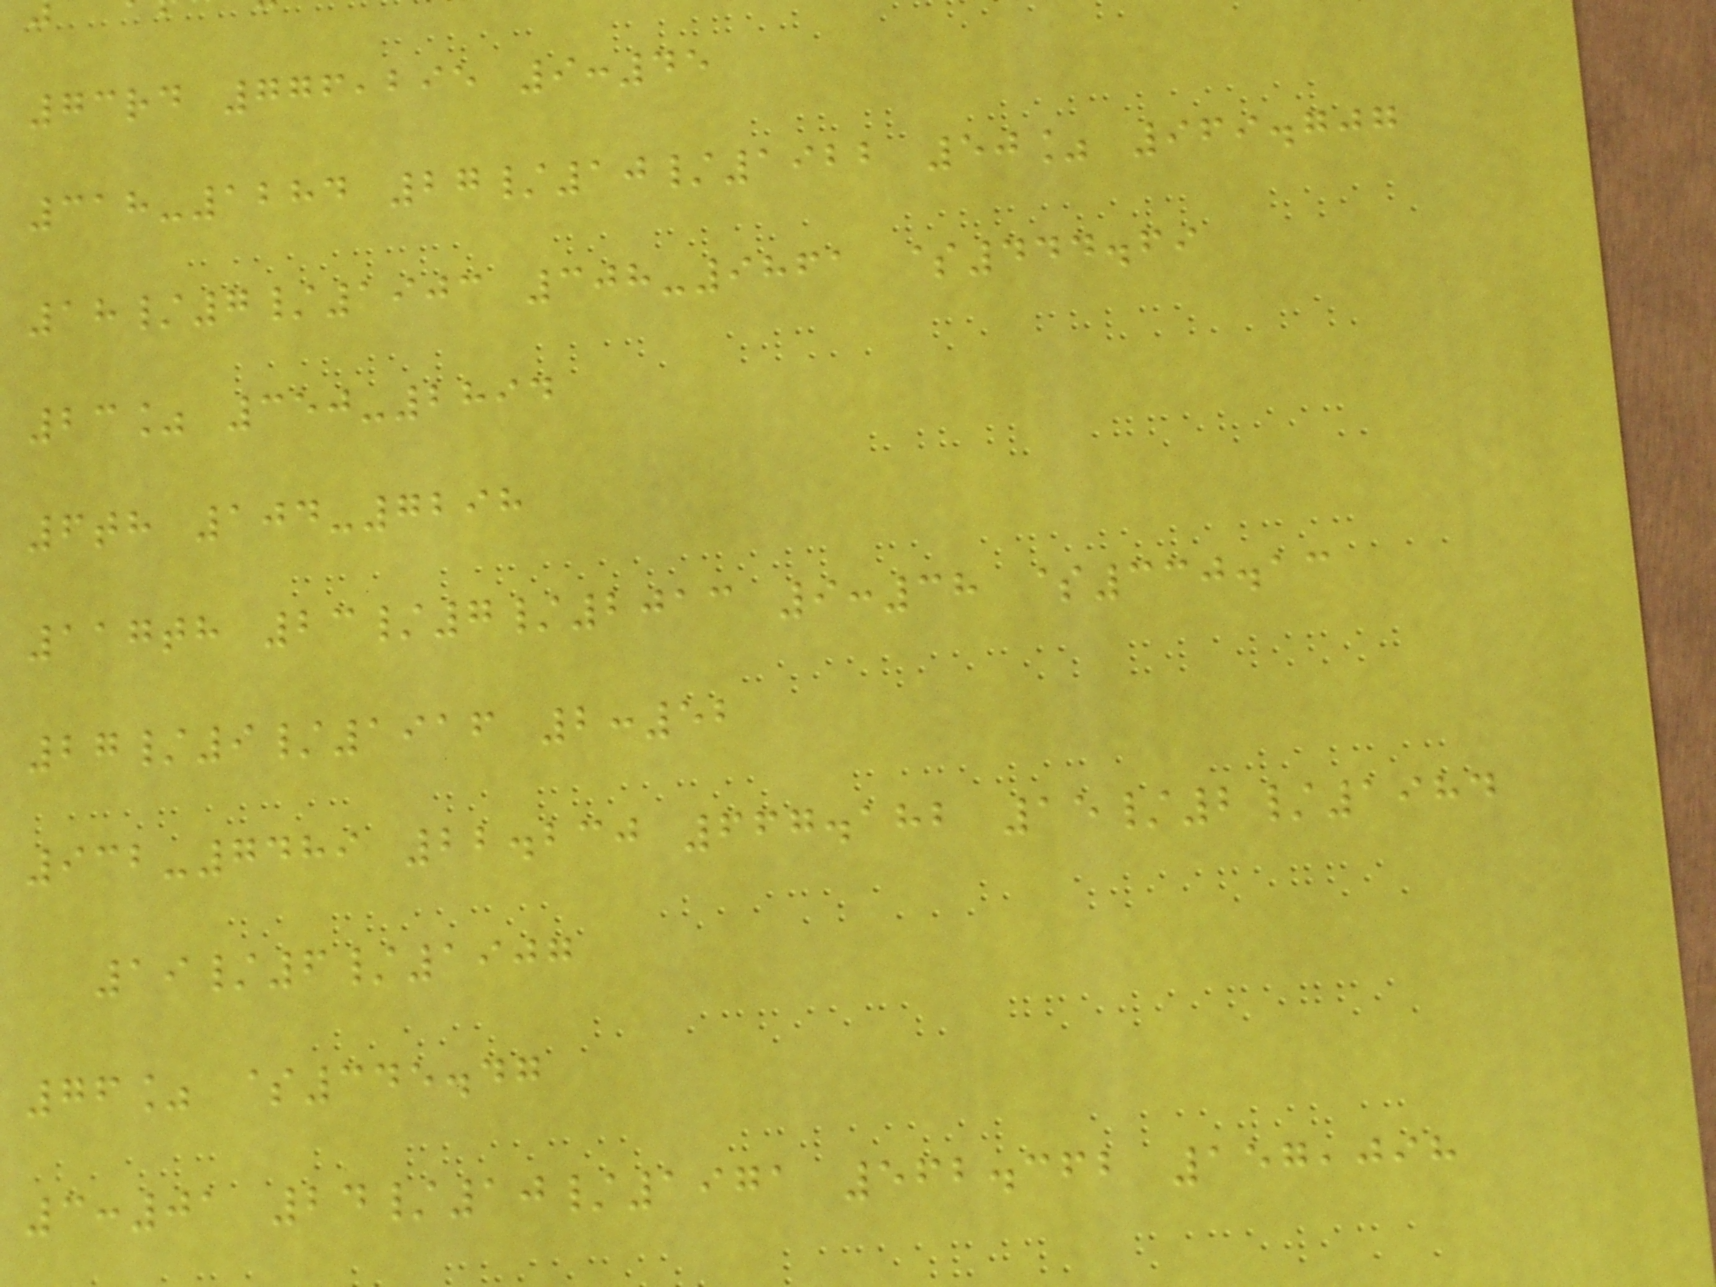73rd 776,295 9:45
318-1284 27/10/1922 50% 969.707
18/7/1903 308-9861 $444.69
23% 350-2894
6th 104-7298
117th 23/7/2013 9:38 $330.13
27/9/1916 2:52
932-7489 22.230 667.182 15/2/1984
19/6/1907
76% $345.47
3:01 24/10/1971 562.362 157,098
